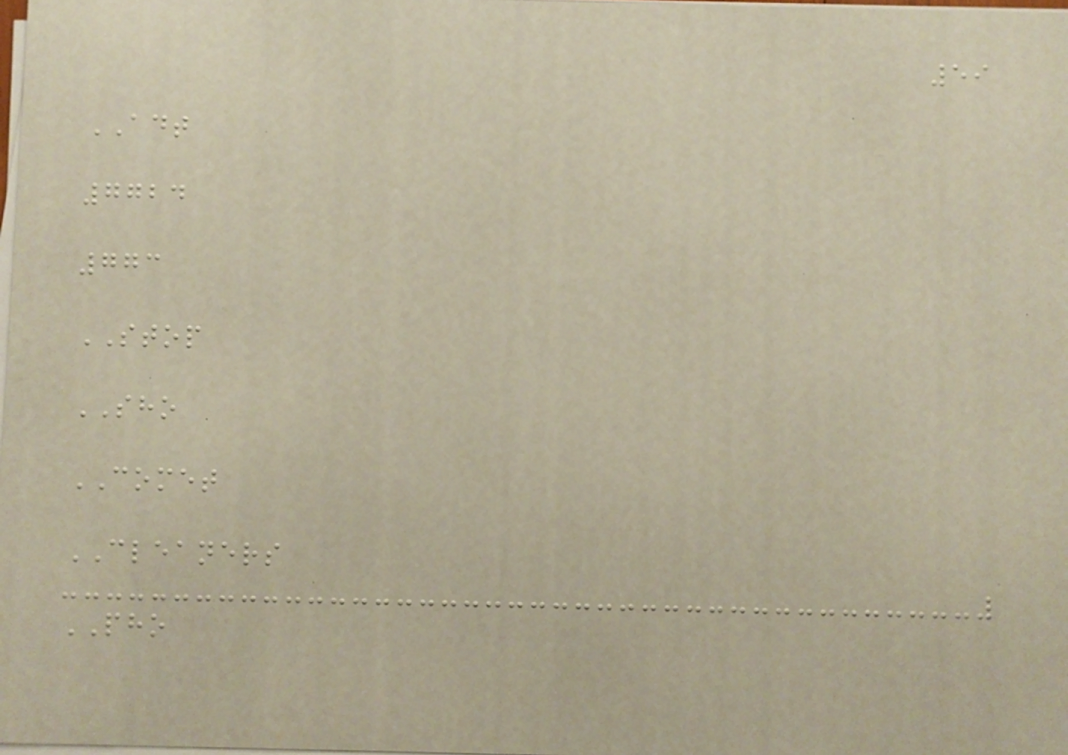59
ADT
7724
773
STOP
SHO
COMET
CLEANERS
PHO
